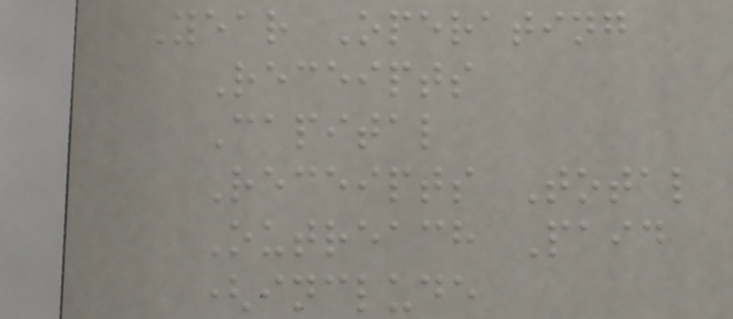Year Operating
Receipts
Capital
Receipts Total
Outreach Paid
(include
